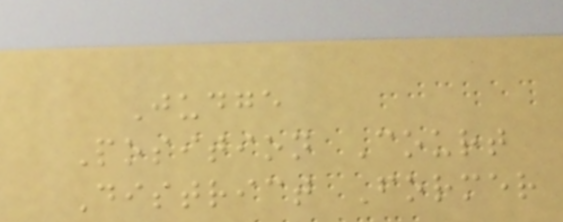Judge
Position Court
District Former
